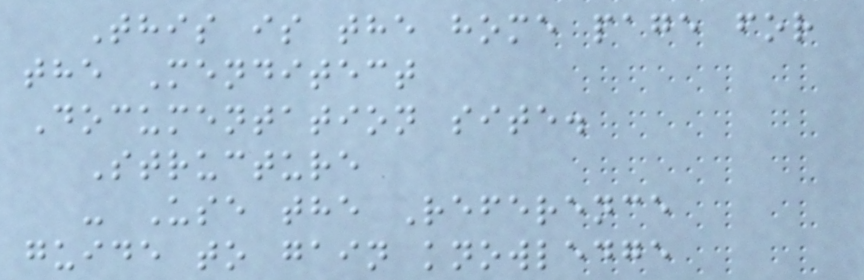This is the home page for
the Menditect
Documentation site.
Structure
- Use the Reference
guide to gain knowledge
